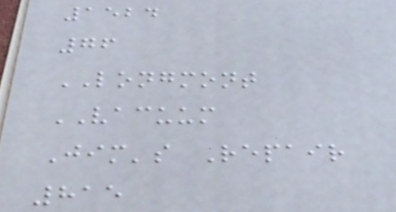1524
76
LONGMONT
VACUUM
Jim's Repair
815
